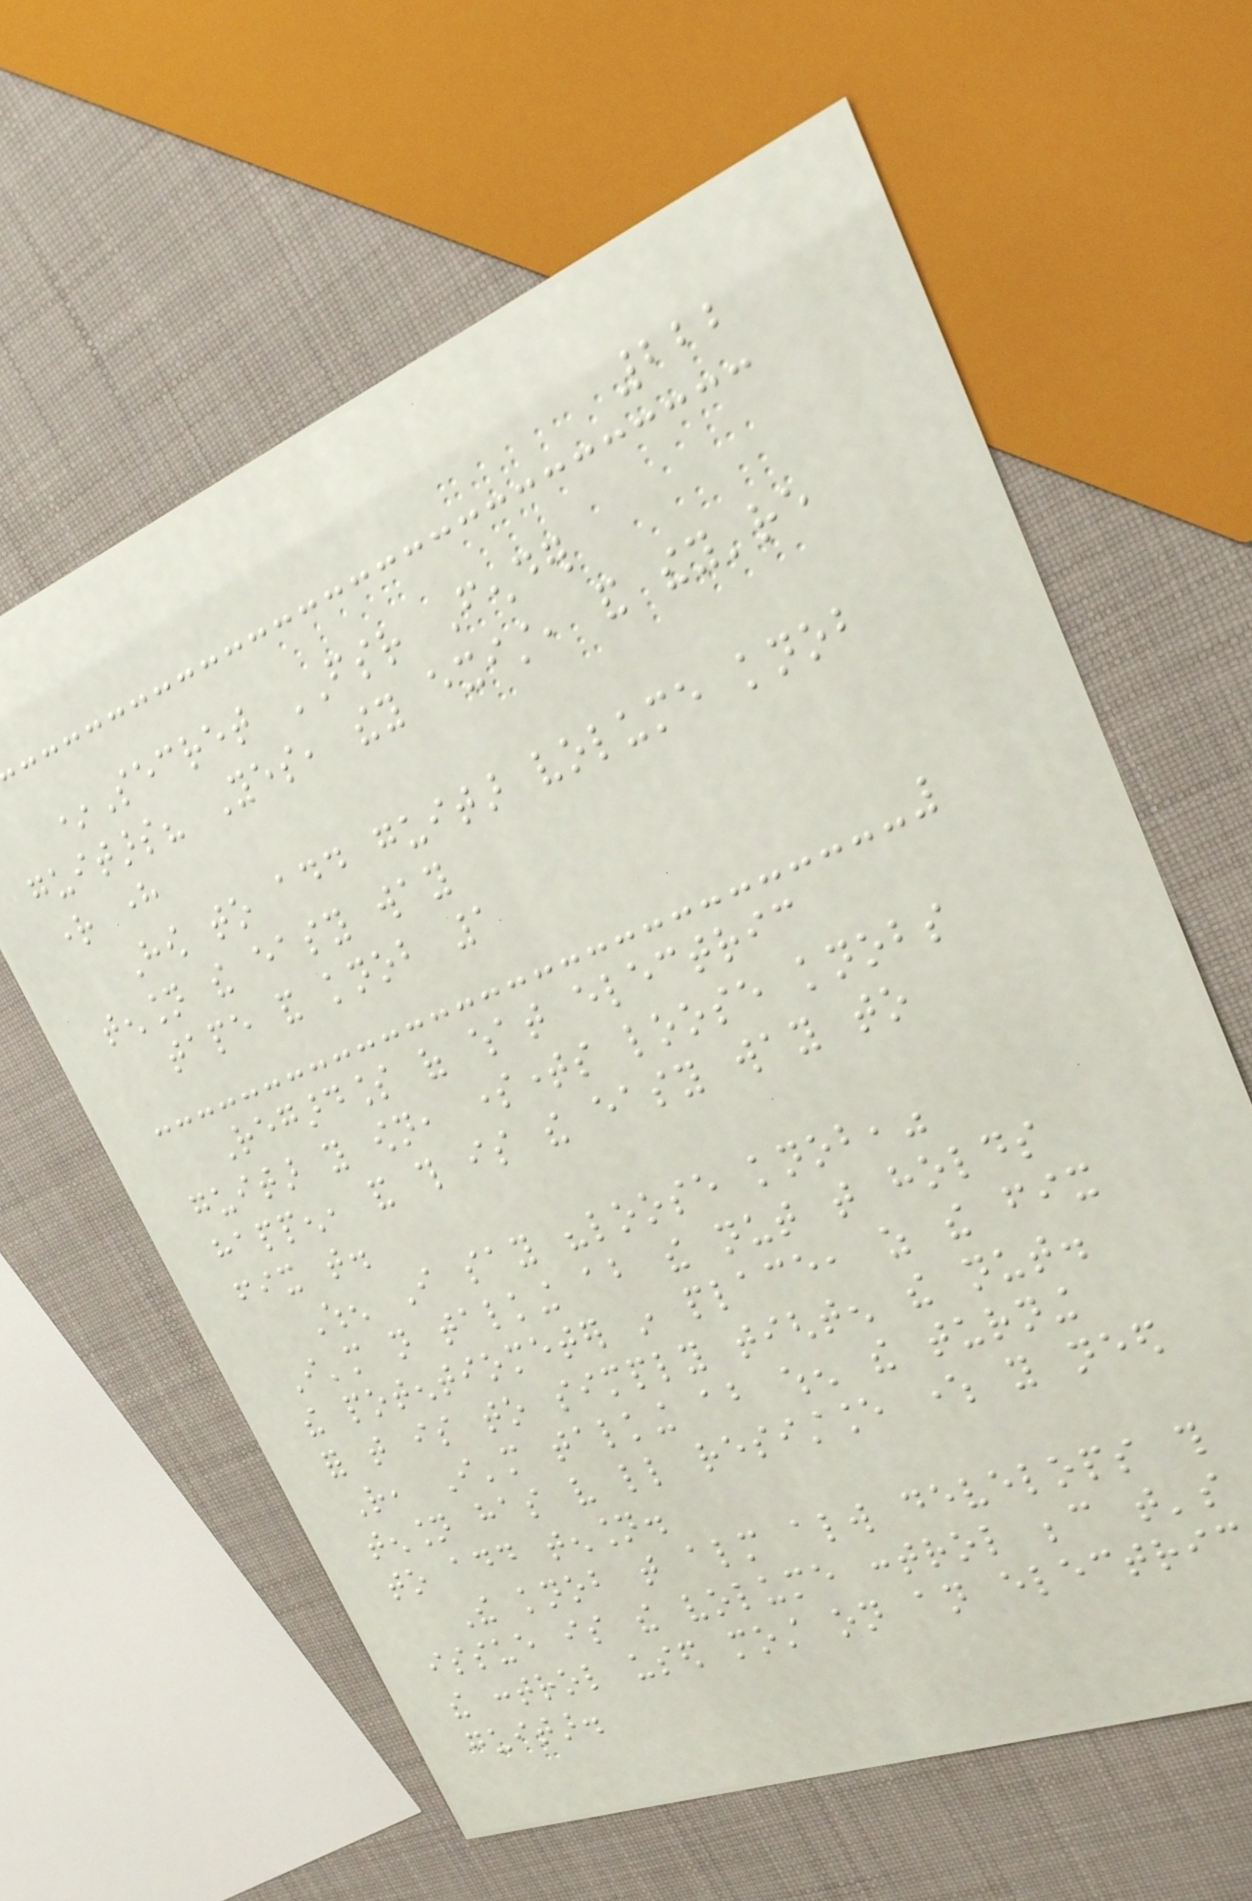222
*Secret FSR Fender
guitars? Yes, they exist, and they're
right here
How to add guitar volume knob
tension the easy way
tape and knob 1
Regardless of what electric
guitar you own, sometimes loose knobs
happen, and this is the easy way to
fix that.
When I say "loose knob,"
I'm not talking about the nut that holds
the potentiometer in place, as the fix
for that is to simply tighten the nut.
Rather, I'm talking about when the turning
tension has very little resistance where you need
to add tension.
The knob that almost always develops this
issue is the volume control because that's
the control used most on an electric
guitar.
